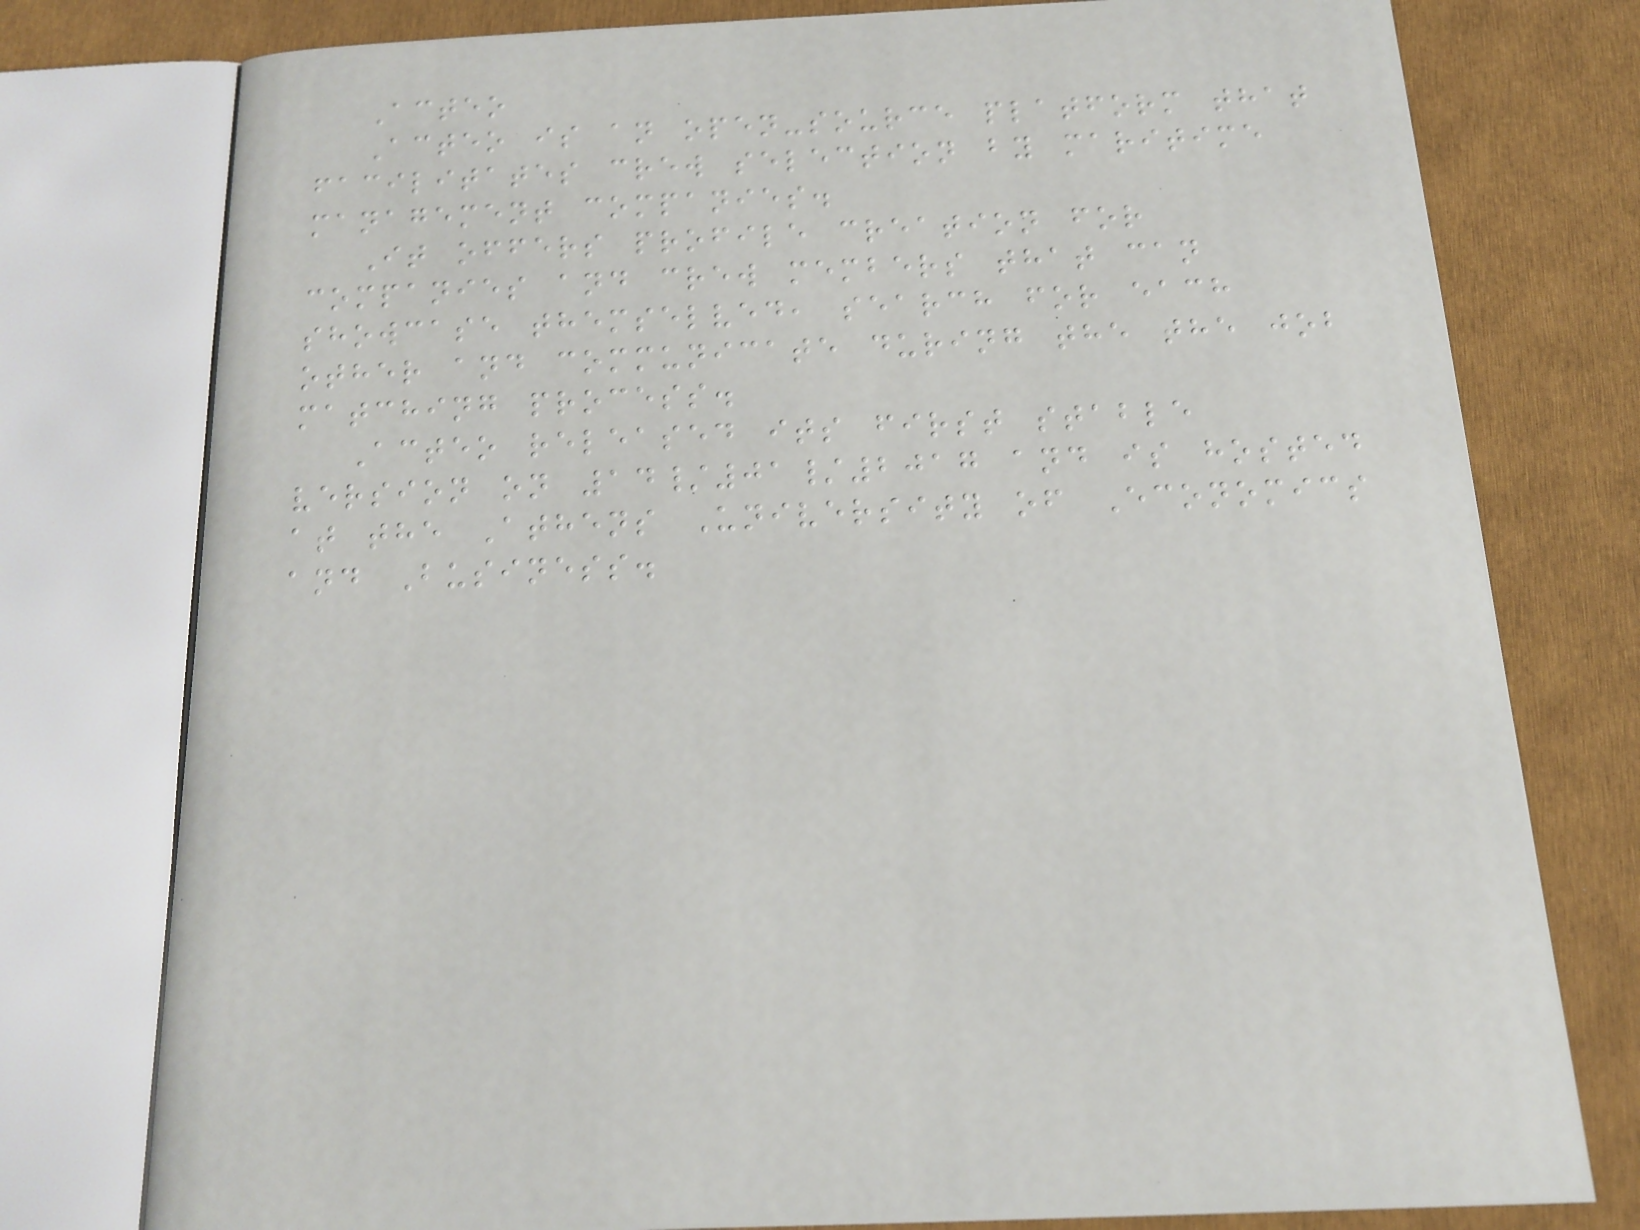Acteo
Acteo is an open-source platform that
facilitates crew selection by maritime
management companies.
It offers profile creation for
companies and crew members that can
showcase themselved, search for each
other and communicate during the the job
matching process.
Acteo released its first stable
version on 14/01/2017 and is hosted
at the Athens University of Economics
and Business.
